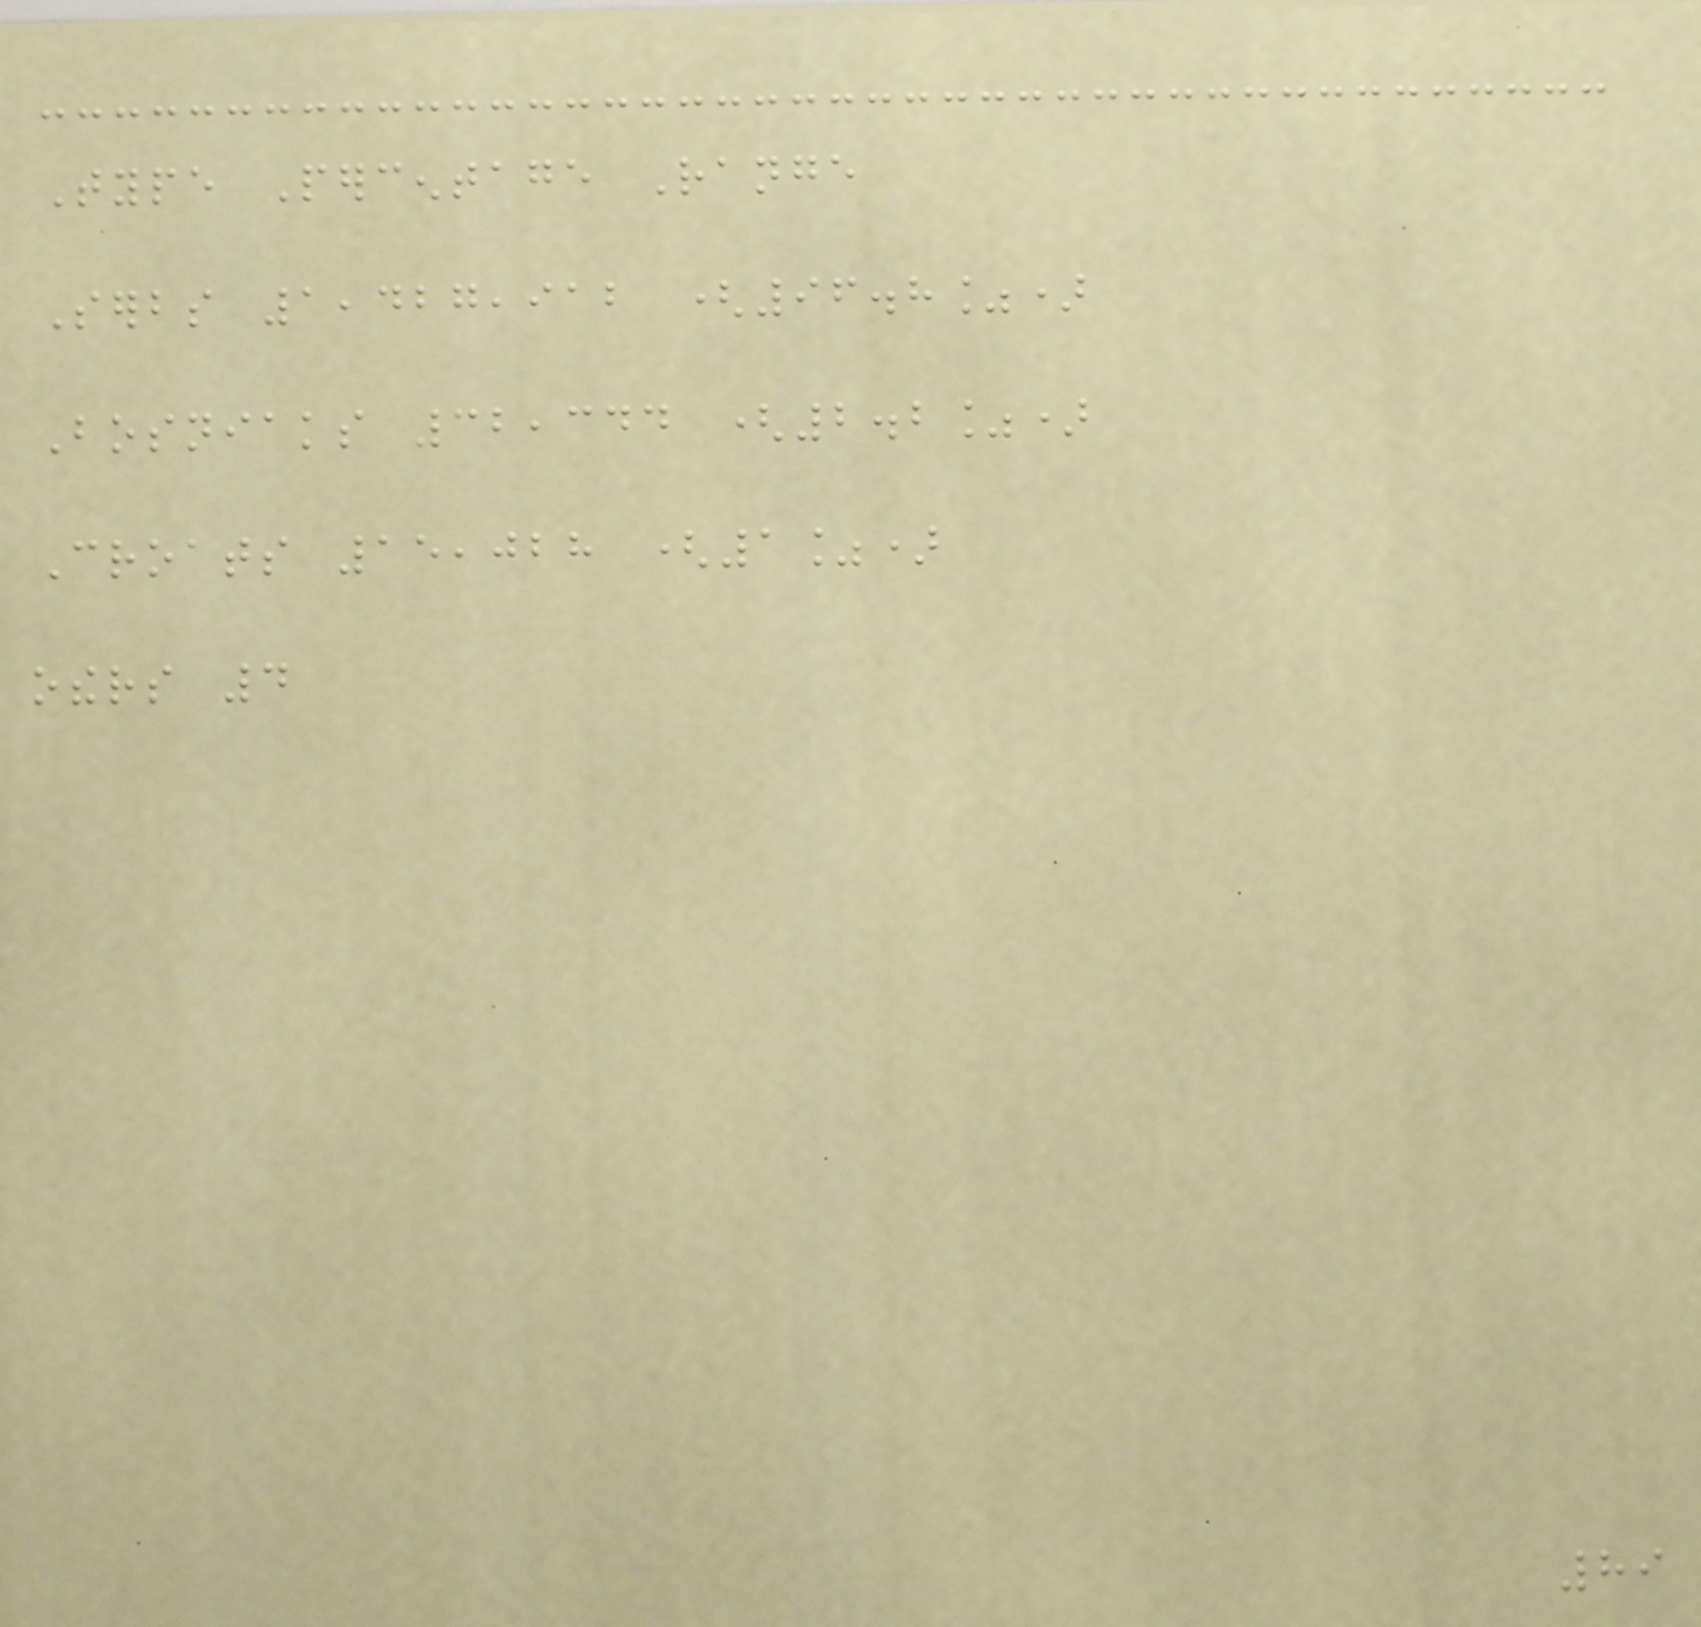Type Percentage Range
Serbs 1,427,912 (96.8%)
Bosniaks 32,344 (2.2%)
Croats 15,028 (1%)
others 4
89
